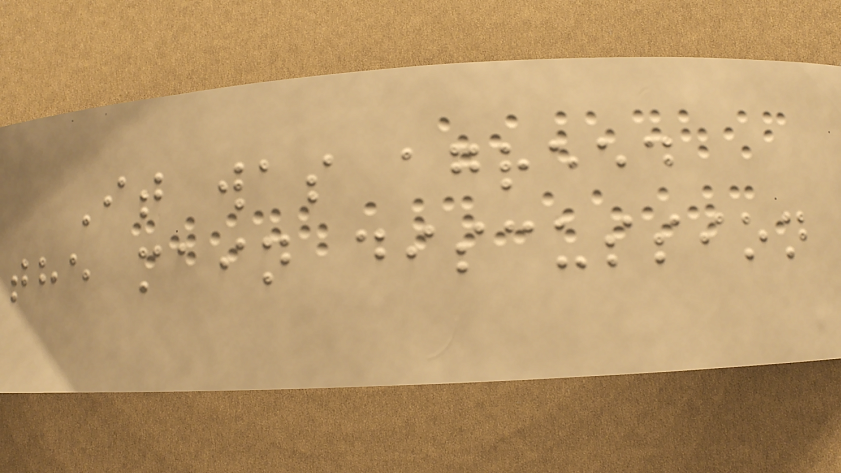It was agreed
the main discussion
